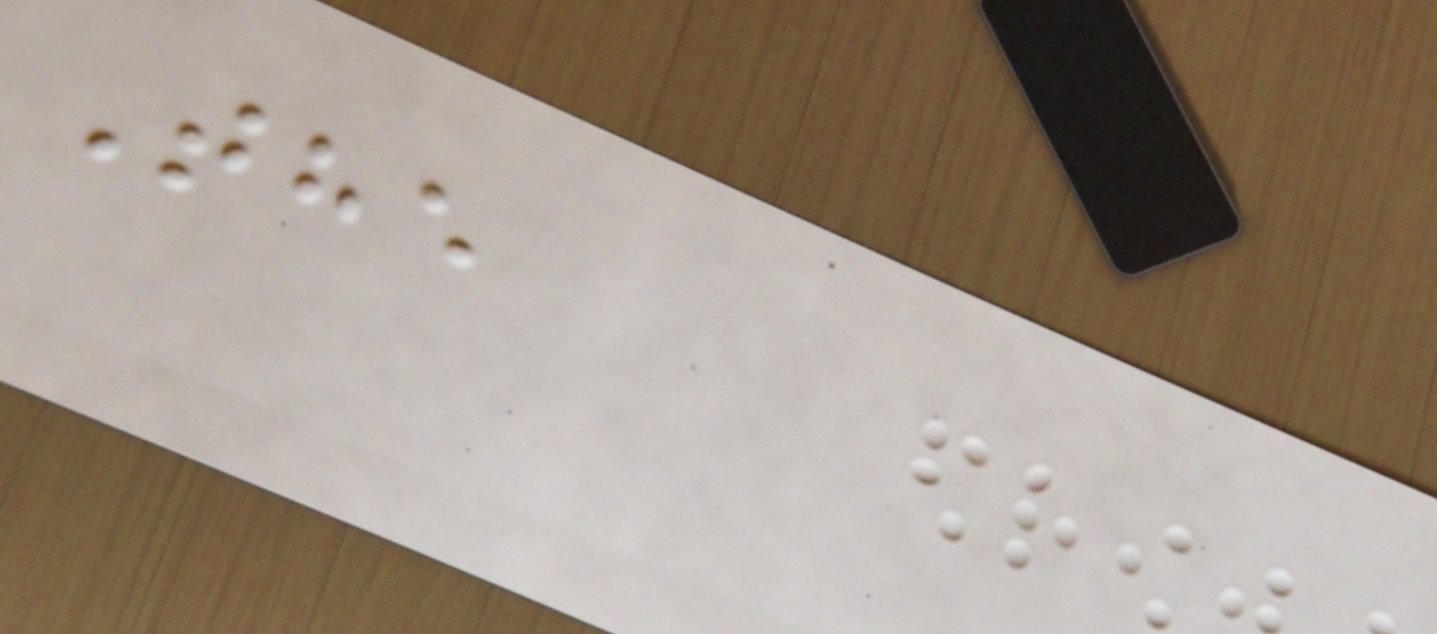The
